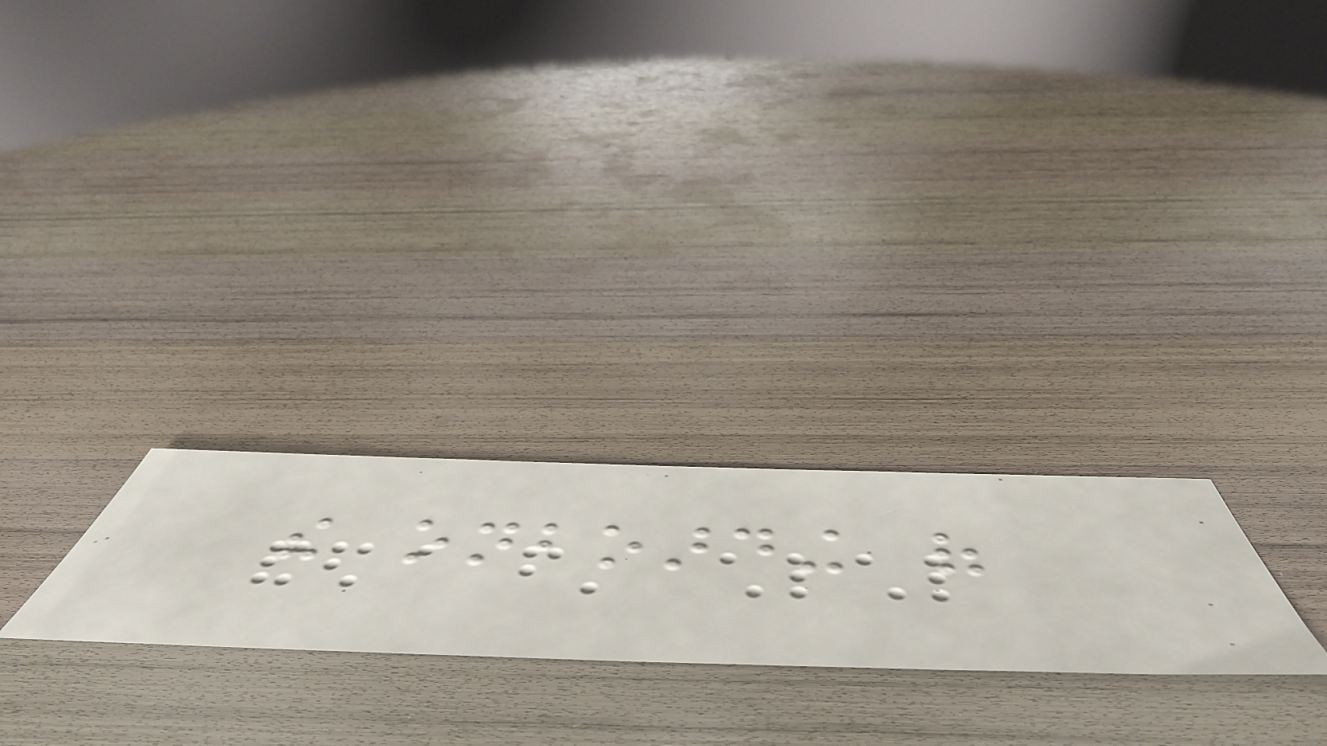the onboarding of
